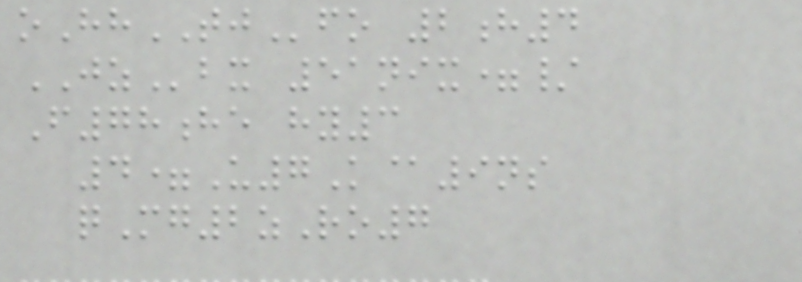oHhTJfo 2h4
JZbx 51nix=/
F78he hy3
4=U7K@9ns
qMg2zRo7
